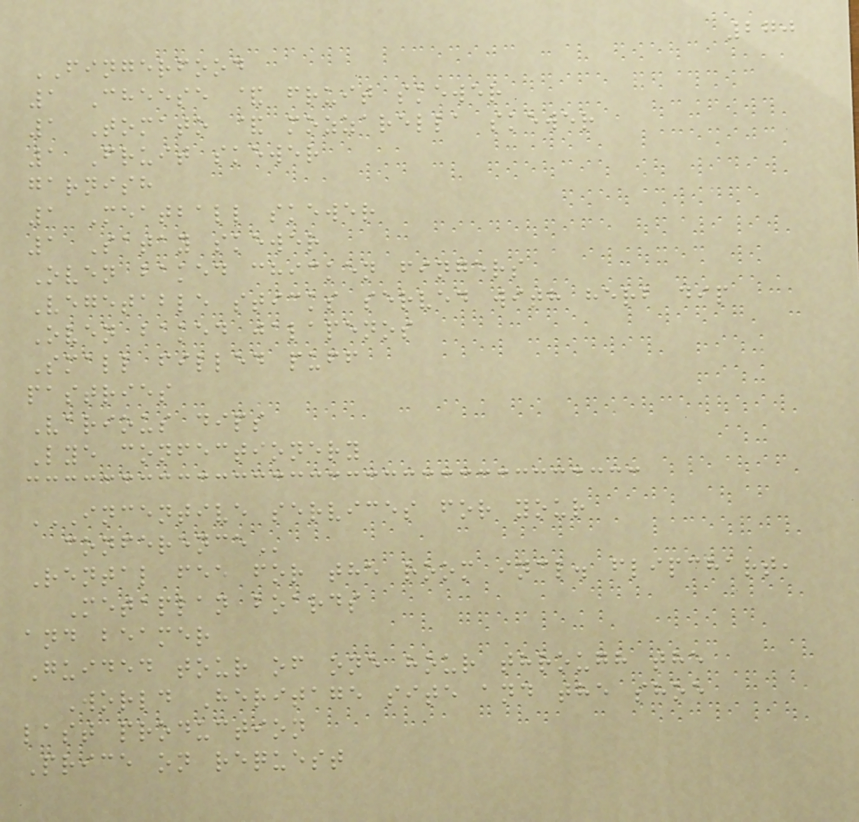270
FINGERFOOD
1 Cheese & fruit skewer
1 Tomato & mozzarella skewer
1 Fruit skewer
garnish
1 Meatball skewer
1 Satay skewer
Oven baked chicken fingers
Vegetable sticks served with herb dip
Oven baked jalapenos
Small filled puff
pastries
Various dips
Lye confectionery
INCENTIVE SERVICES FOR YOUR
CONFERENCE
Rental fee for the room incl. flipchart,
Metaplan boards
and beamer
Guided tour of one hour through the
World Heritage site and the shoe
last production
Price on request
